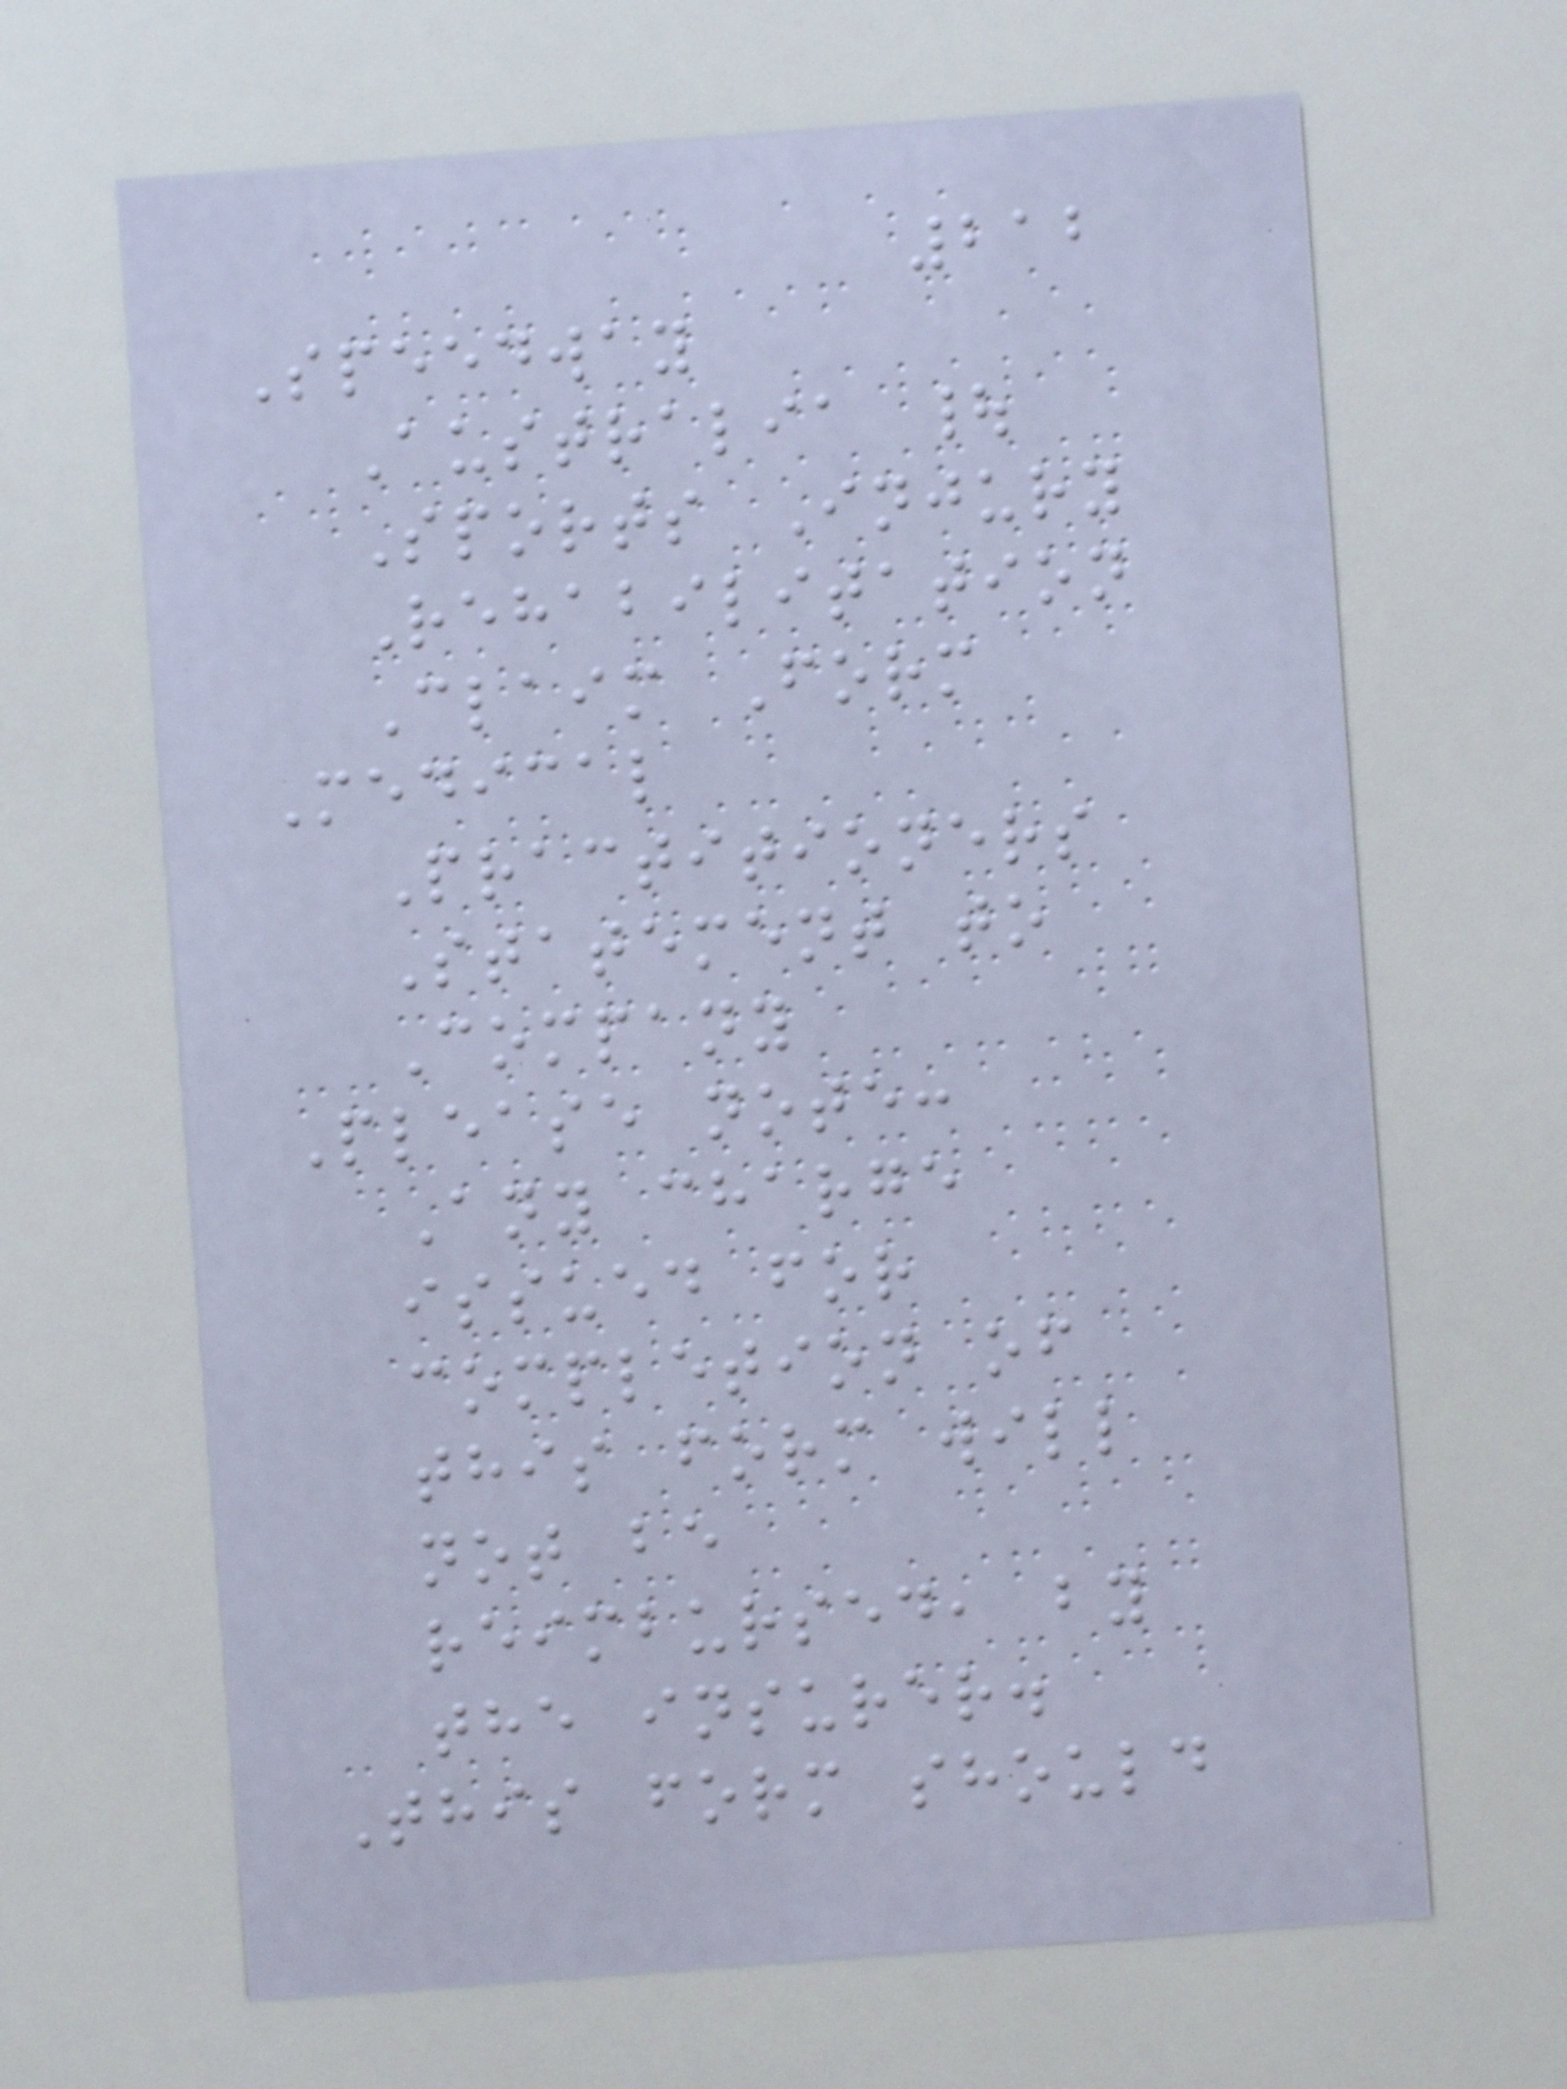212
Speedway
Australia |
Sports Injury
Rehabilitation
Claim Form
Medical
Practitioners
Statement to
Company
Please note:
Any charge
issued for
completion of
this form will
not be
reimbursed, by
the insurer.
This form should
